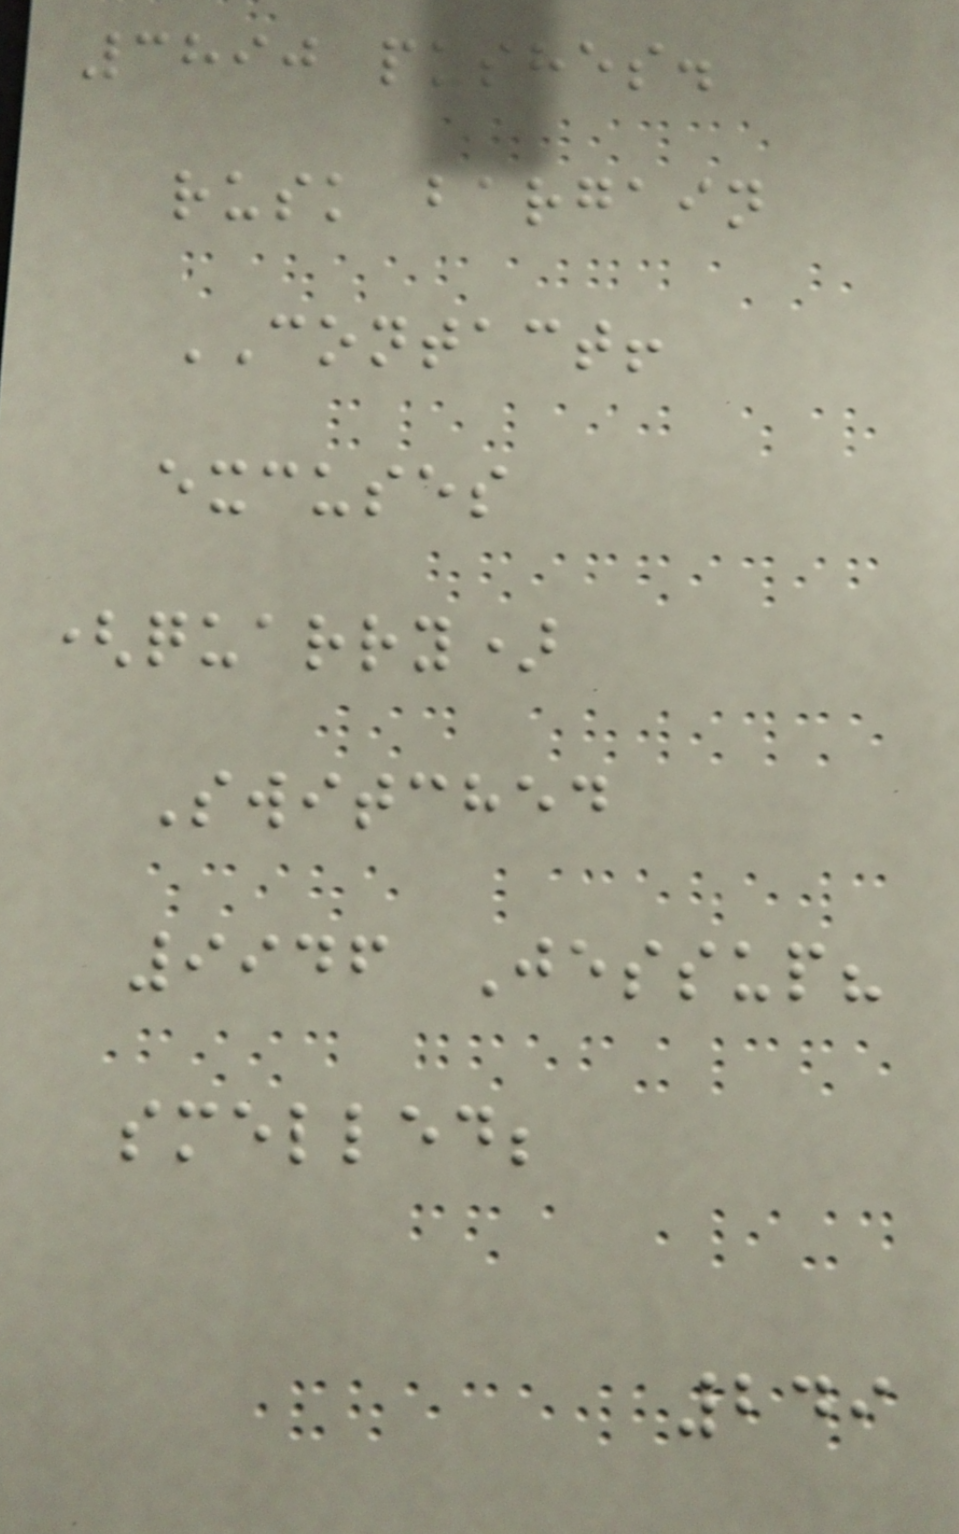3890 pushes.
rusk bargain
CONTACT!
excuses
(quarry)
Switched
9946 Jessup?
smelled;
249
